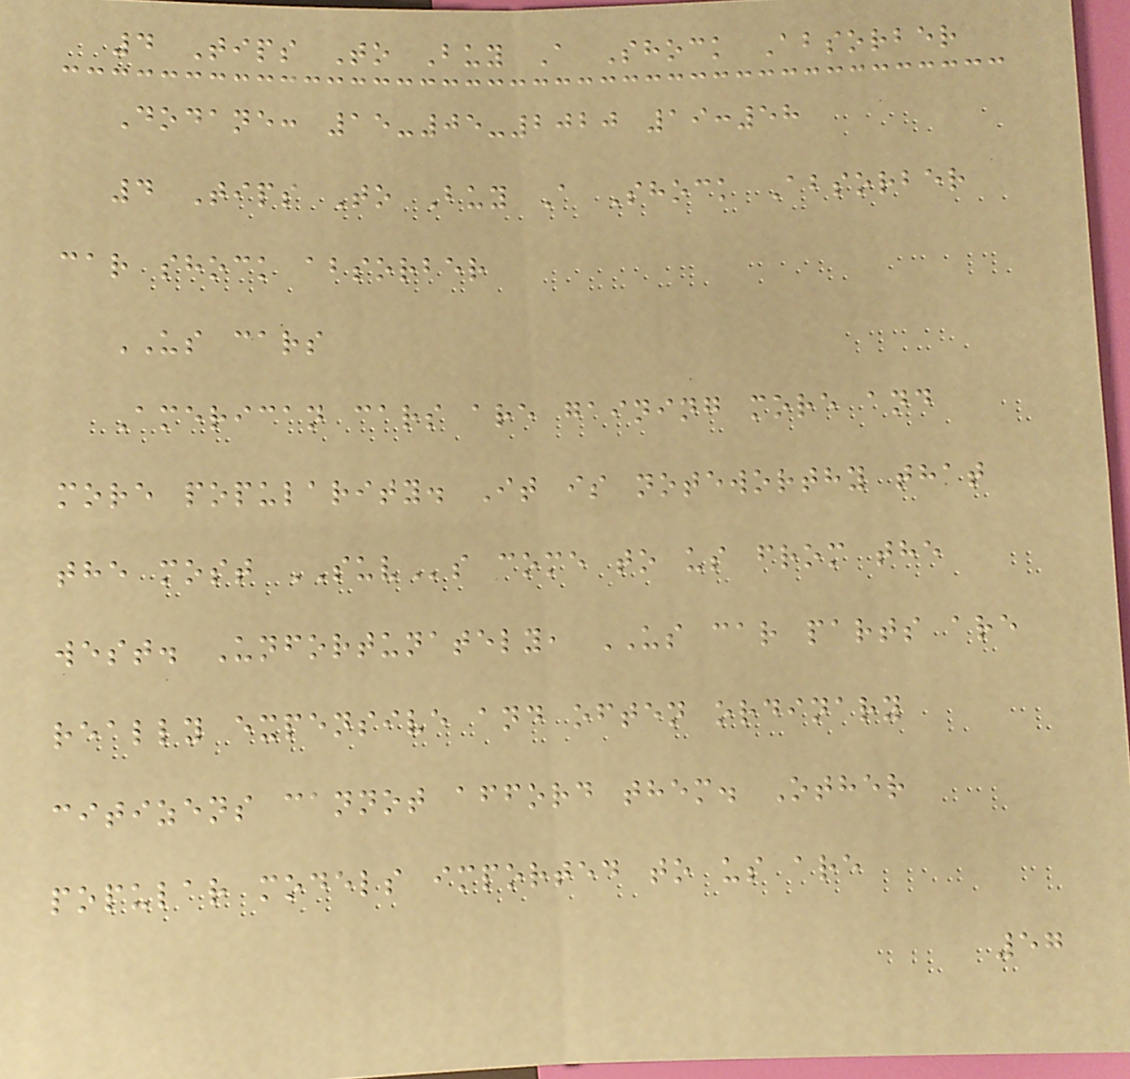4 Tips To Buy A Shock Absorber
Dodane: 15-05-2020 19:58
4 Tips To Buy A Shock Absorber
car shock absorber
US cars
American cars are gaining more and
more popularity. It is noteworthy that
the most SUVs come to us from the
west. Unfortunately, US car parts are
really expensive and often ordinary
citizens cannot afford them. Other
popular models imported to us are
57
